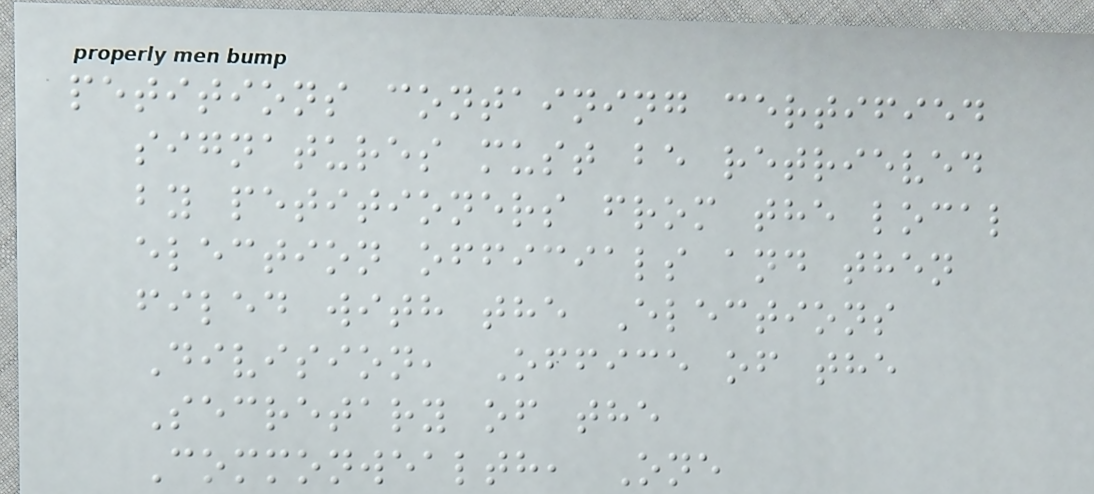petitions containing certified
signatures must be retrieved
by petitioners from the local
election officials and then
filed with the Elections
Division, Office of the
Secretary of the
Commonwealth, One
